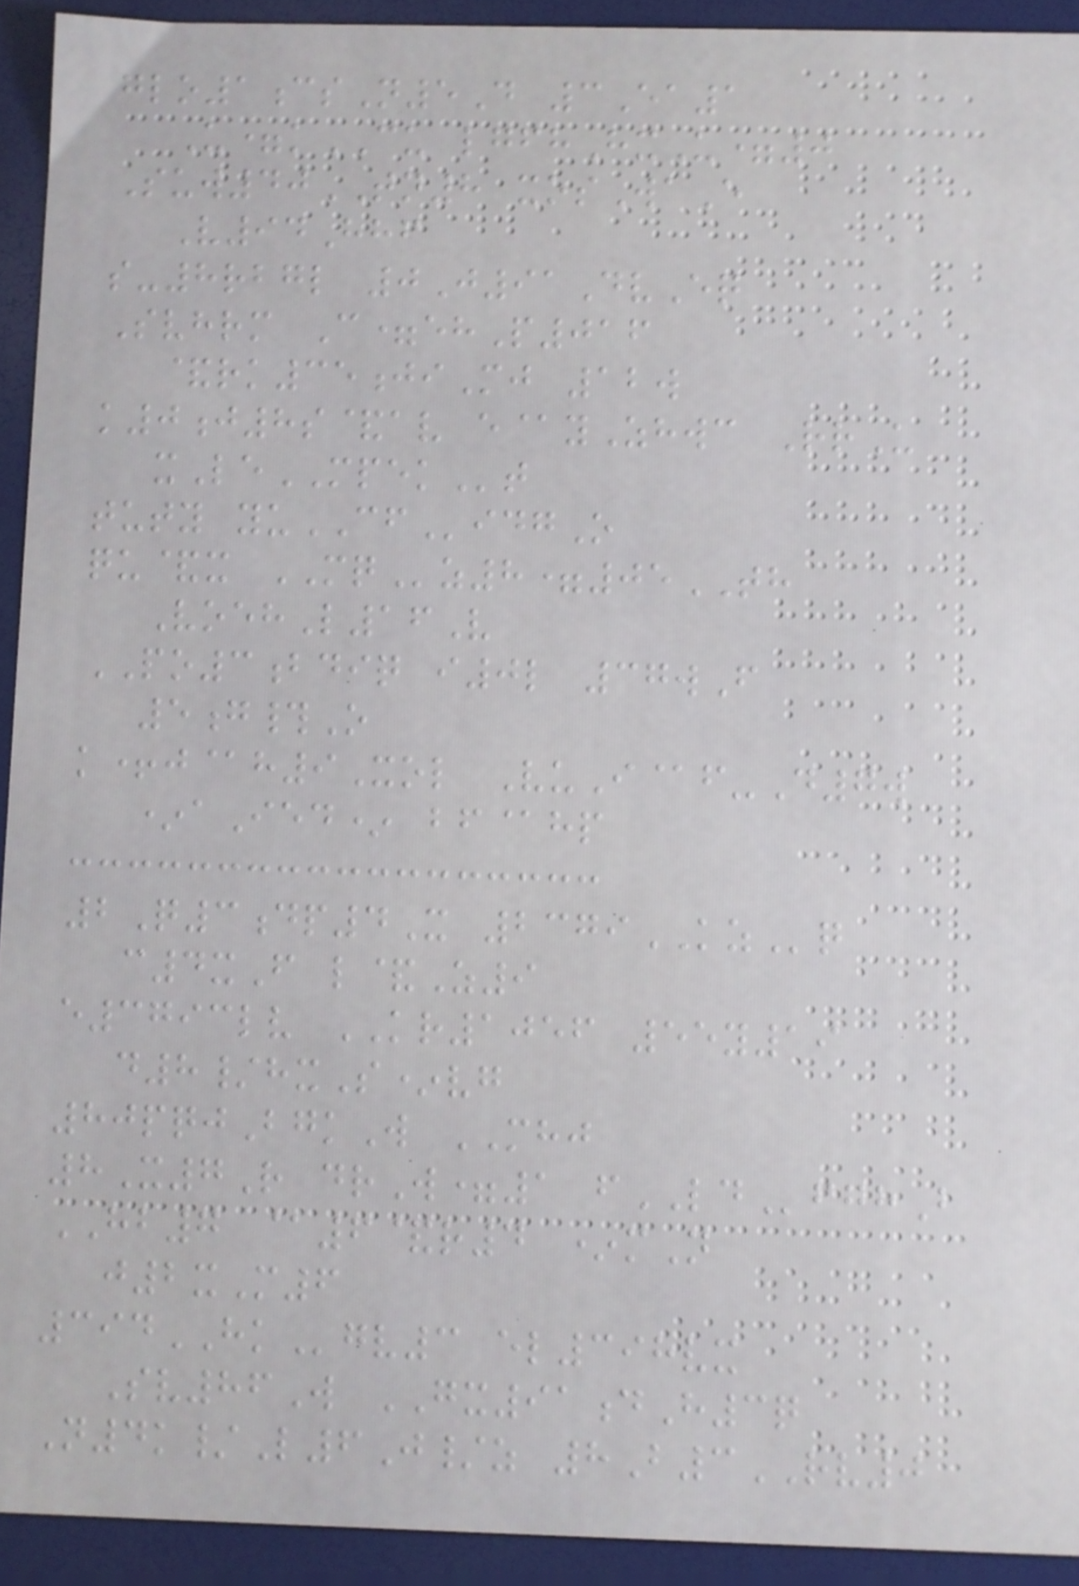glo1csN5D 3Ea1
U=kCU lgfhHxU=0
Suw40TN8 xosWaE
V94Hhf
s-8rbgl 0J91DvEq
Svhrm C=ehP016
&rk35jiMj 12w
k0j8s&av e@yZhwc RrU
xLeMPEKt
tuty yuCFidgO
qu&x MQz8=05TH
VoehL16V
PO3bdiq i0l 37wF
5g#O
k+j@h9Xol VuI@f-D7w
*aIed* bf@hp
2Q3dp4X 2379KZq
c4xF l&Z9
e3793lv KR1056 55y19
d8/hxS*vg
80pqjBgkW MHJ
8X7R drW=1 fLDfghB
HB7 @6&r4 *mN
j2xM6
394HKgv3 el398vx
Sv86W GX91dH3q
N4k/L6J/z 8B3RV0
